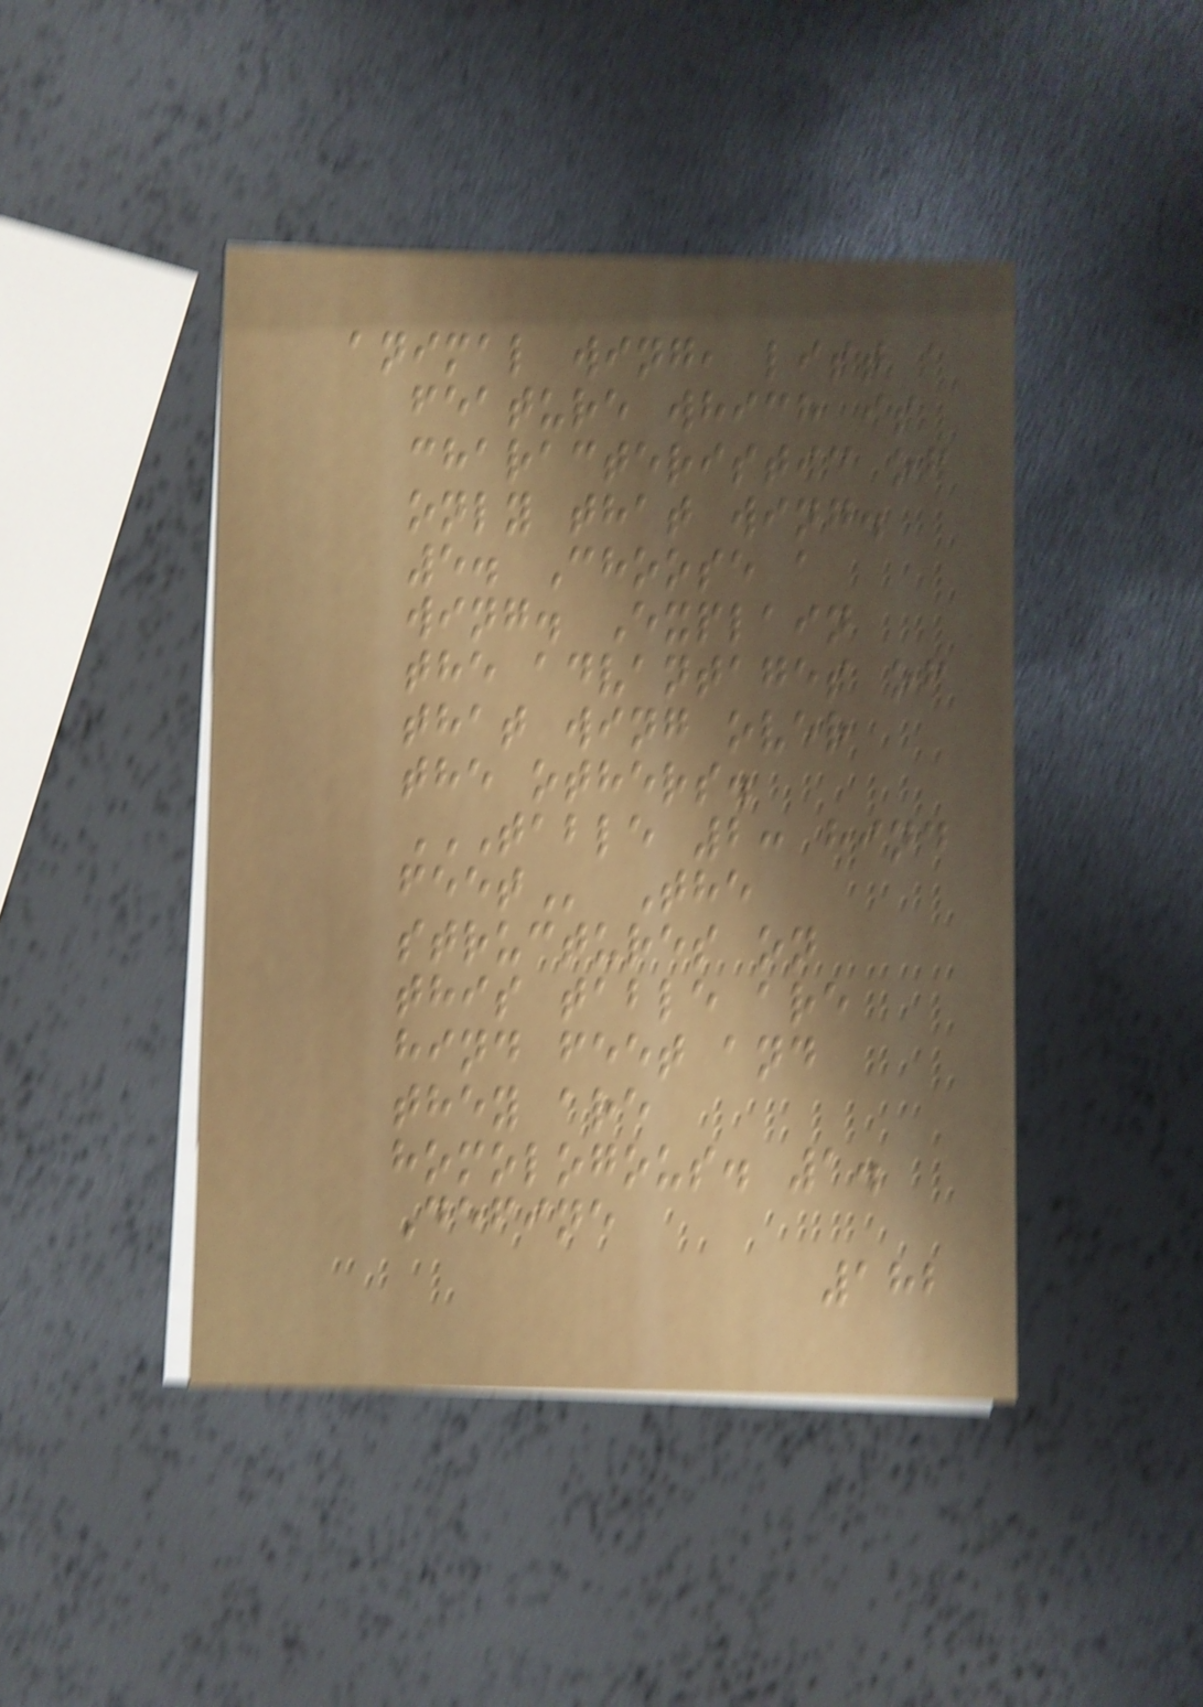animal wing, list a
feature which is
characteristic of
only that wing.
5. Choose a
wing. Explain
the advantages of
that wing over
the others.
TABLE 2: HIND
FEET The
structures on
this table are
hind feet and
they are
homologous. 1.
Define
182
